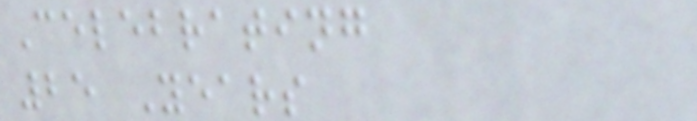Celebrating
25 Years
